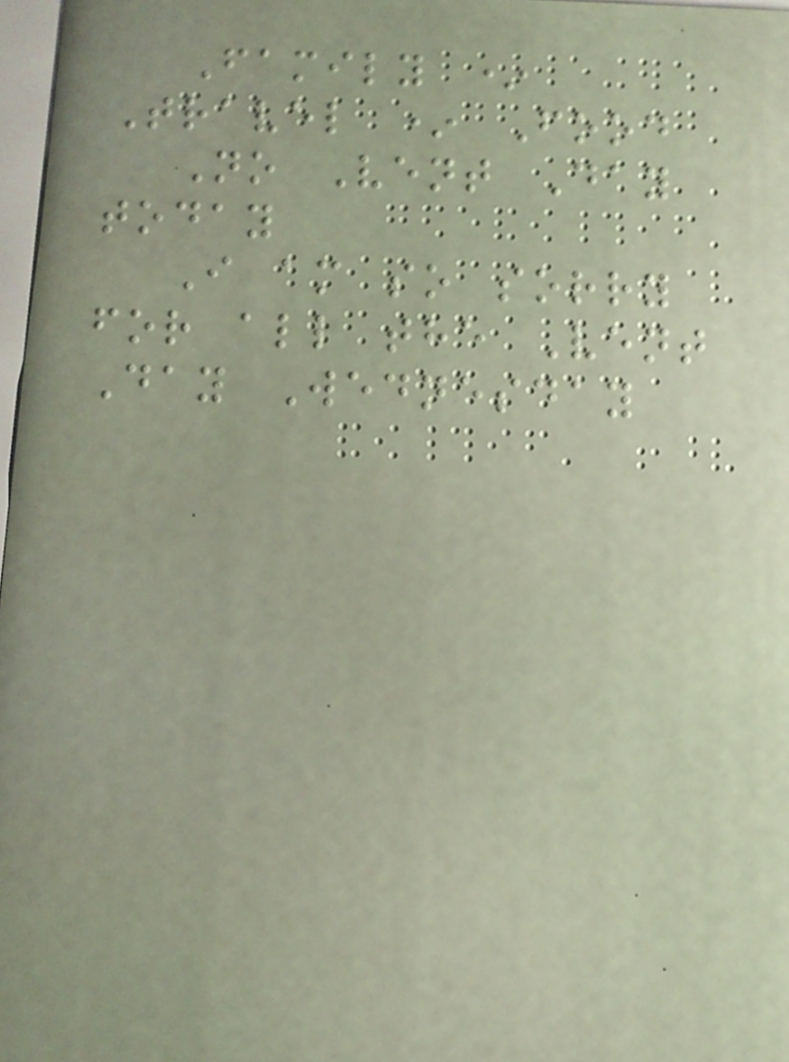Family *
Travel * Food
No Vent Day
today
I am so sorry
for all the Vent
Day Wednesday
